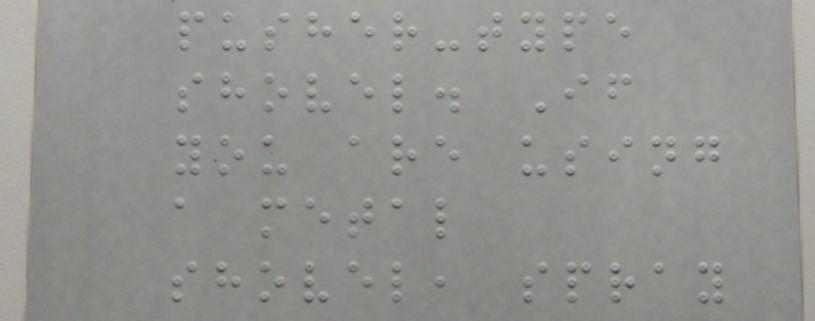pusher-type
shovel. If
you are using
a metal
shovel, spray
